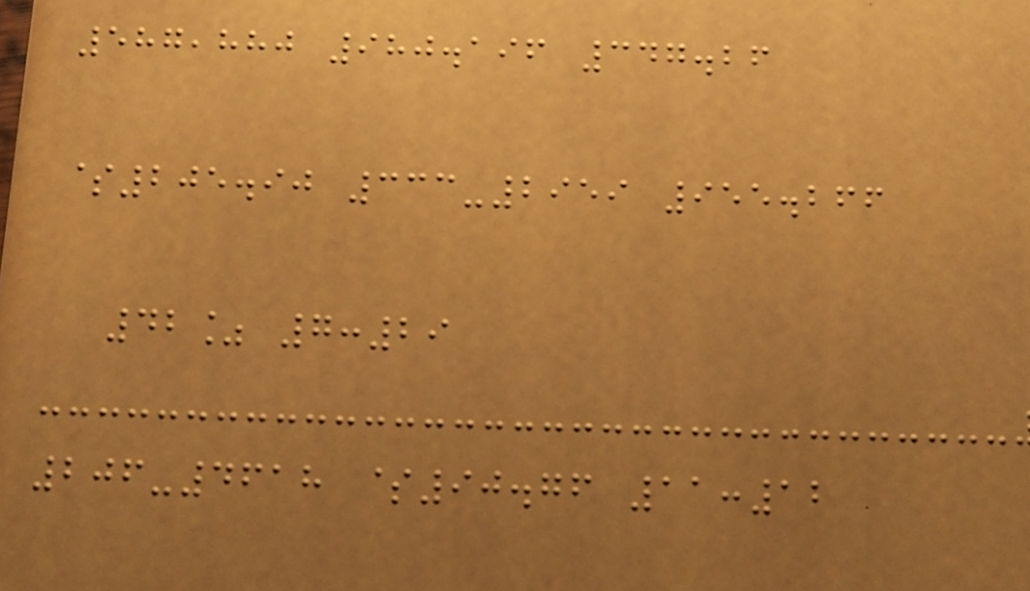587,880 980.196 347.26
$205.90 333-2959 955.266
42% 7:29
206-4618 $90.76 11:12
